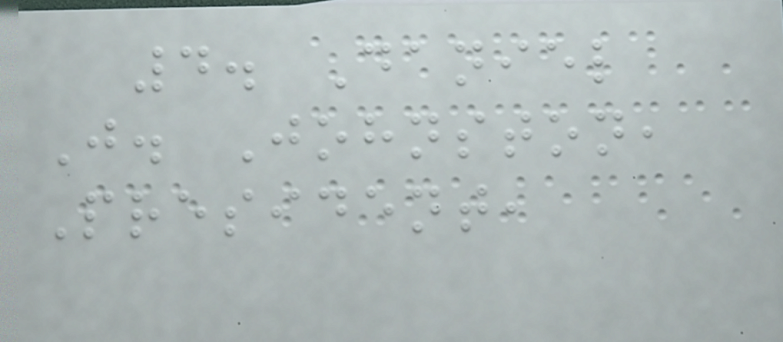4. Daniel
J. Johnston,
President,
